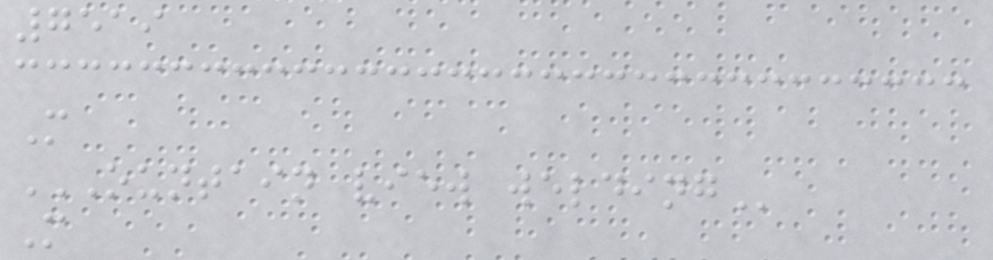7519
M
OUNTAIN VIEW WELDING
M
